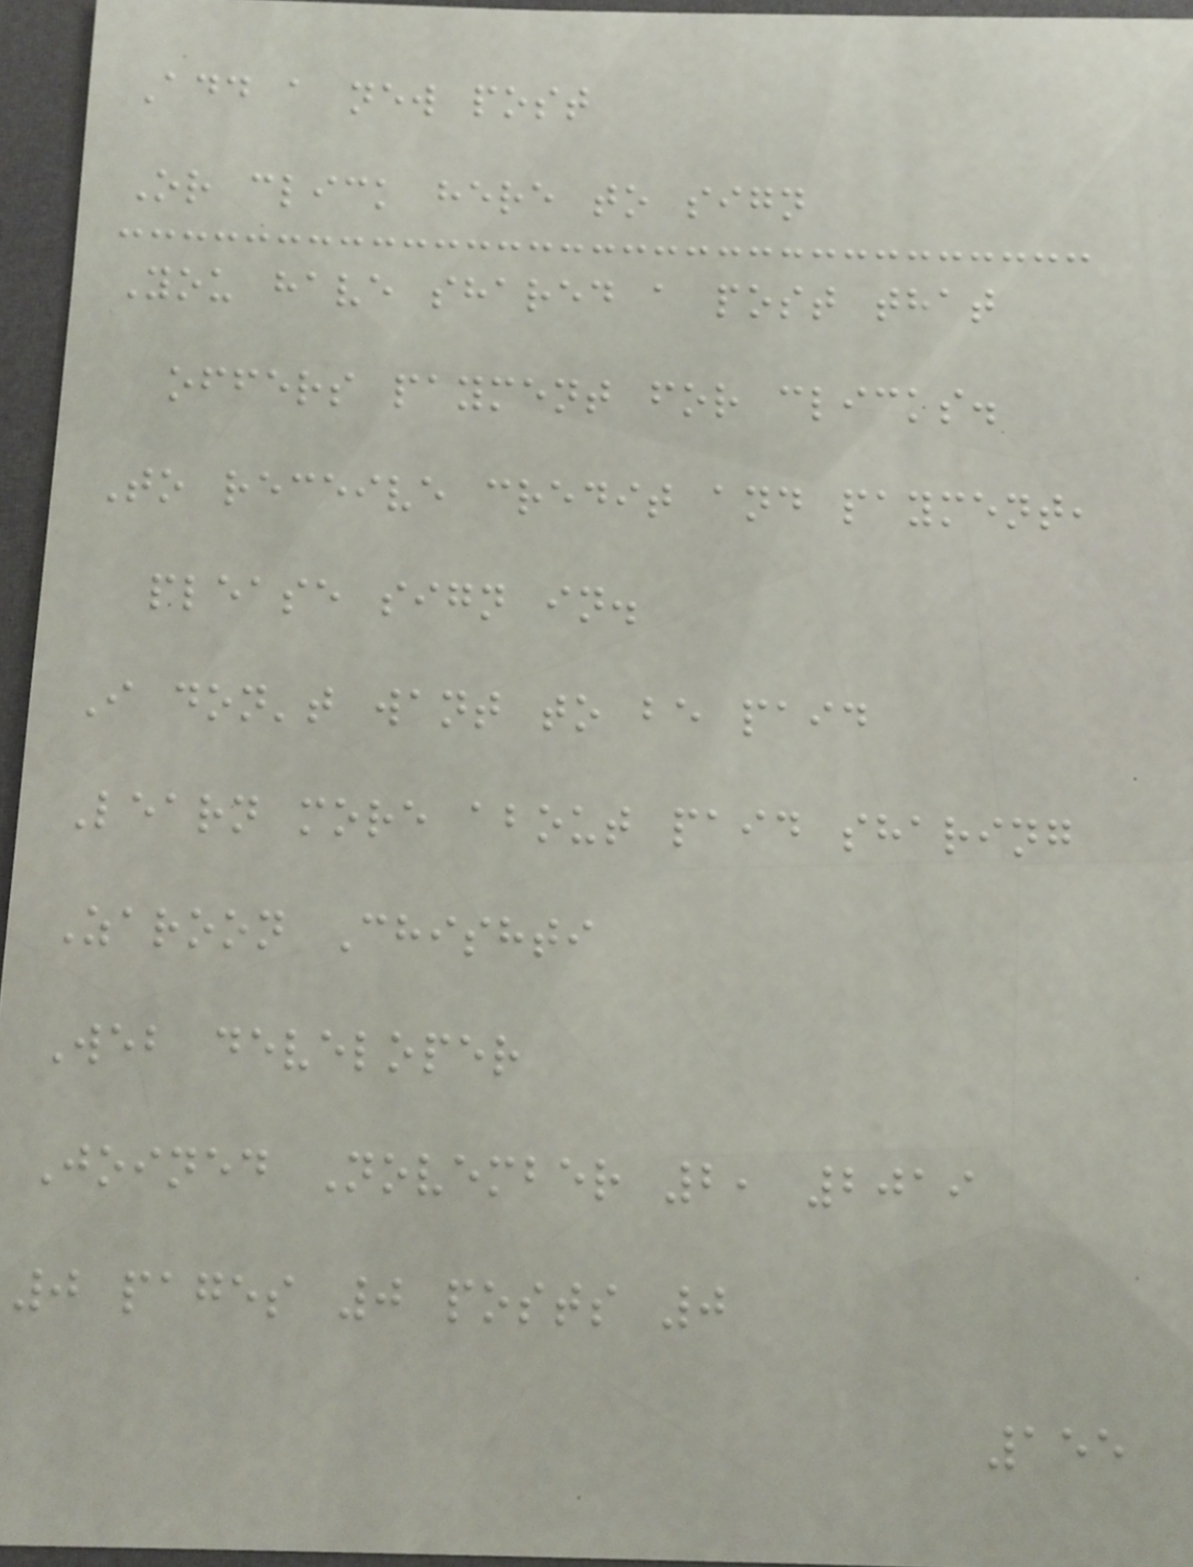Add a new post
Or click here to sign
You have shared a post that
offers payment for clicks.
To receive credit and payment,
please sign in.
I don't want to be paid
Learn more about paid sharing
Zaroon Chishti
Web developer
Joined November 2, 2019
0 pages 0 posts 0
155
